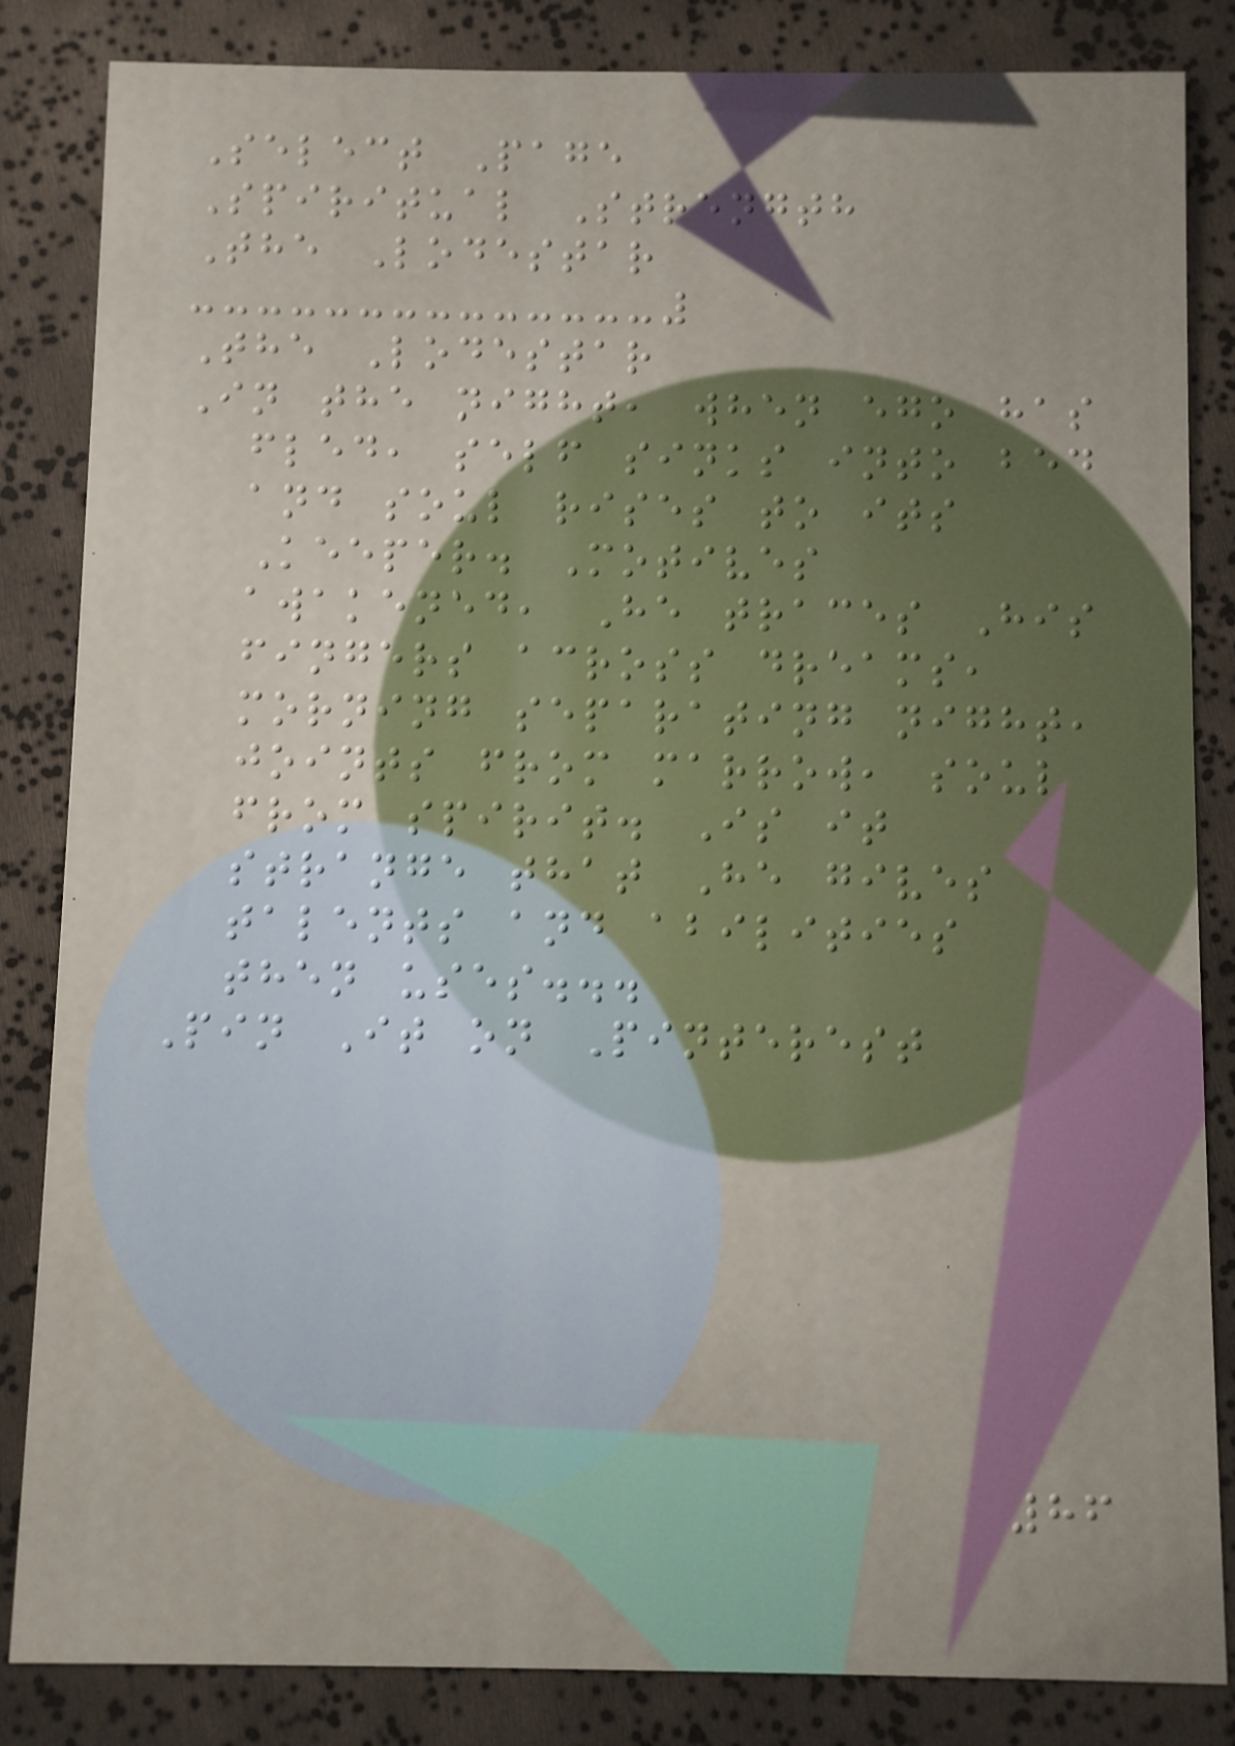Select Page
Spiritual Strength
The Lodestar
The Lodestar
In the night, when ego has
fled, self sinks into bed
and soul rises to its
Keeper. Motives
awakened, He traces His
fingers across dreams,
morning separating night,
joints from marrow, soul
from spirit. Is it
strange that He gives
talents and abilities
then uses...
Pin It on Pinterest
86
